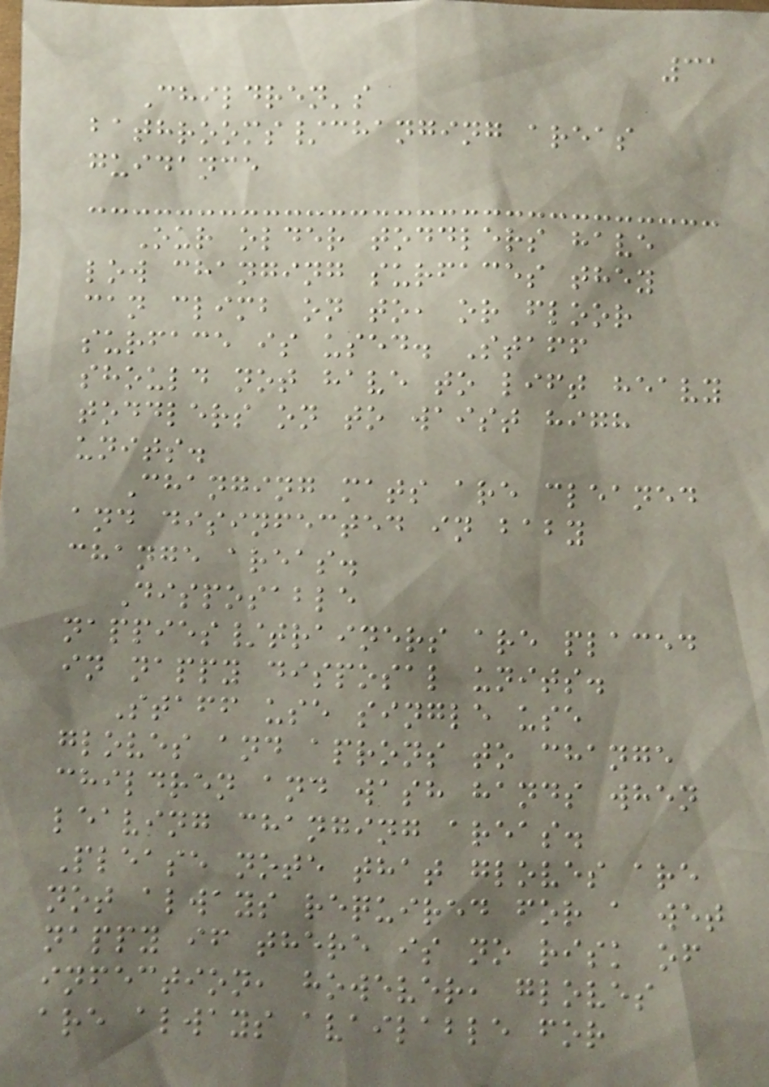31
Children's
bathrooms/changing areas
guidance
Our older toddlers have
low changing surfaces they
can climb on to, or floor
surface is used. Staff
should not have to lift heavy
toddlers on to waist high
units.
Changing mats are cleaned
and disinfected in baby
change areas.
Disposable
nappies/trainers are placed
in nappy disposal units.
Staff use single use
gloves and aprons to change
children and wash hands when
leaving changing areas.
Please note that gloves are
not always required for a wet
nappy if there is no risk of
infection, however, gloves
are always available for
